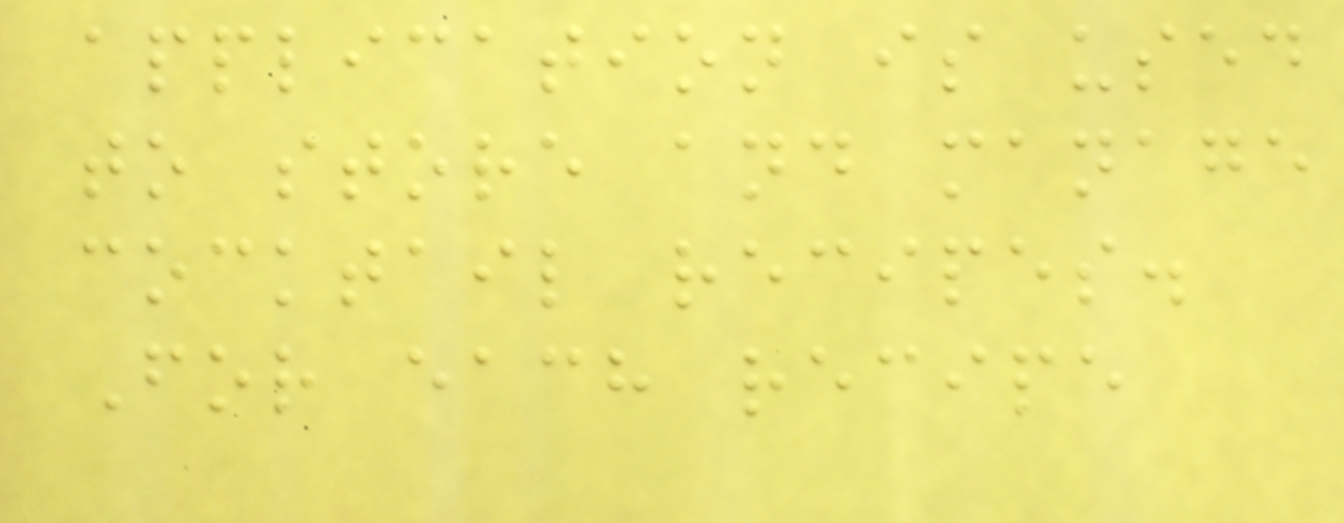application is used
to store and manage
cocktail recipes.
For each recipe
